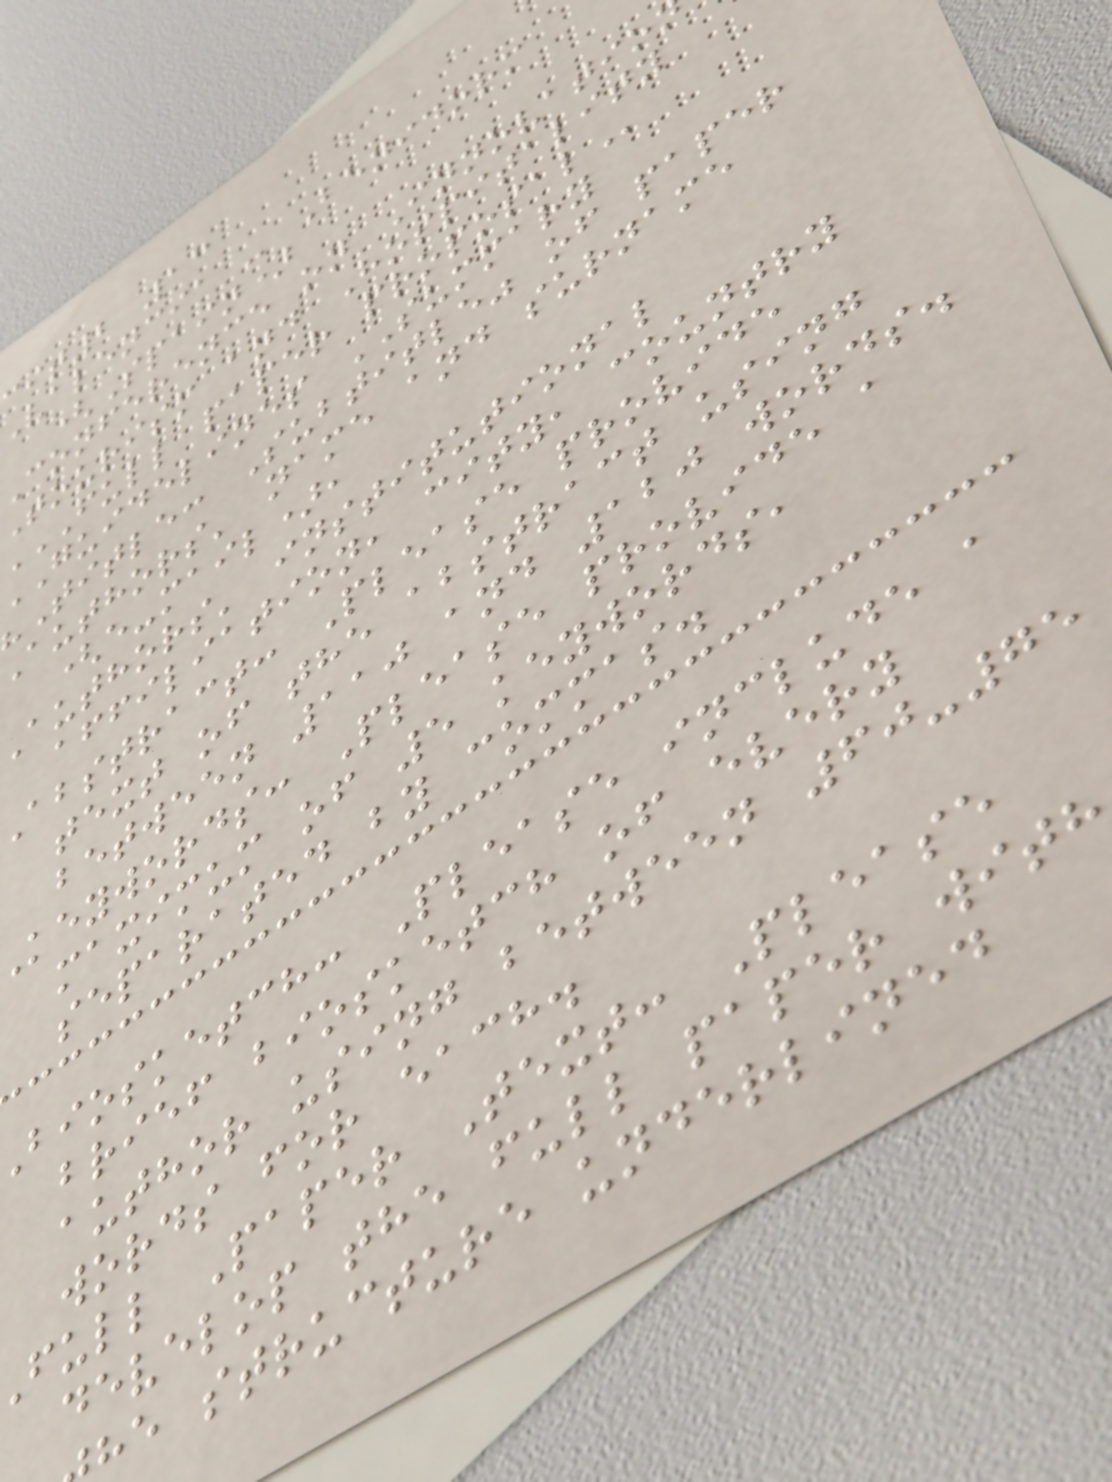cit2 13
Valencia - Benidorm
(Spain)
Conference on Innovatio
Tourism and Hospitality
FULL PAPER PROPOSAL
GUIDELINES SUMMARY
"Title: Subtitle" of paper
authors' name and surname
(e-mail),
authors' institutional
affiliation, city, country
abstract: Please provide
text of the abstract using
between 110 and 120 words.
keywords: Please provide a
maximum of 5 keywords,
separated by commas.
biosketch: Please include a
brief biosketch of every
author using between 60-75
words for each.
full Paper Text: Please
develop the full paper with
he structure underlined
